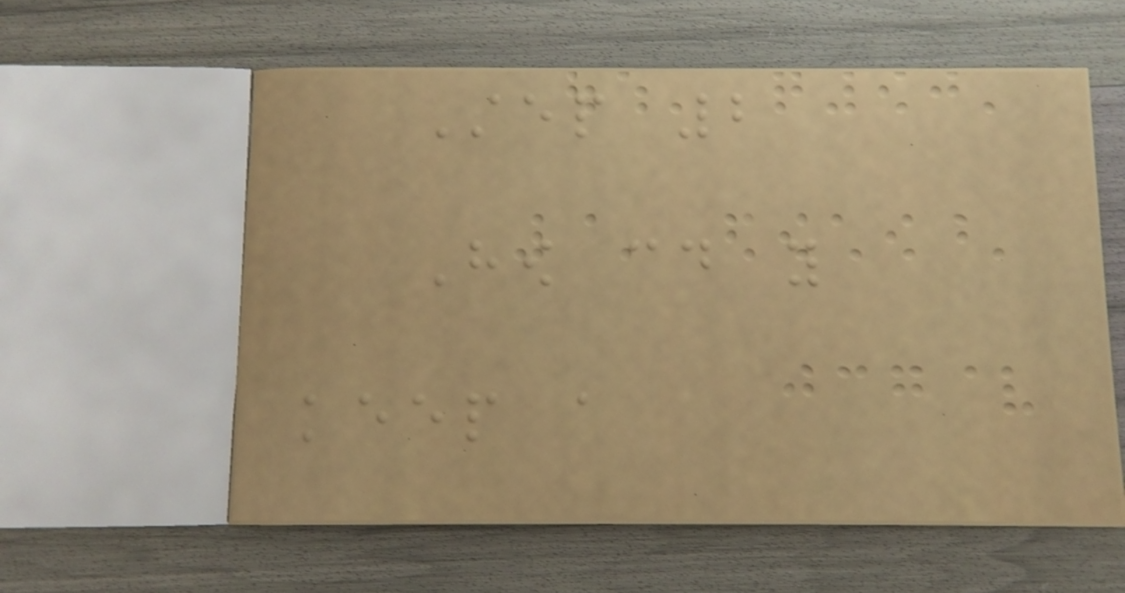Step 2
How could you
keep a
